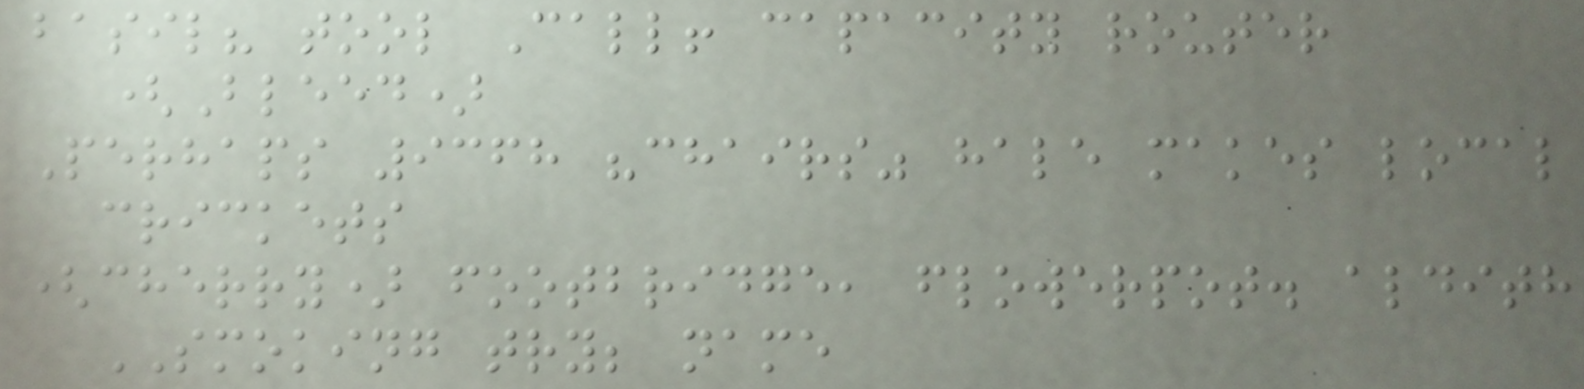basil? tool Call! capacity router
(Bleed)
Perhaps 9368 "chairs" hale makes local
crickets
(cherry) footbridge, flowerpot. aldith
SMOKING try; name
